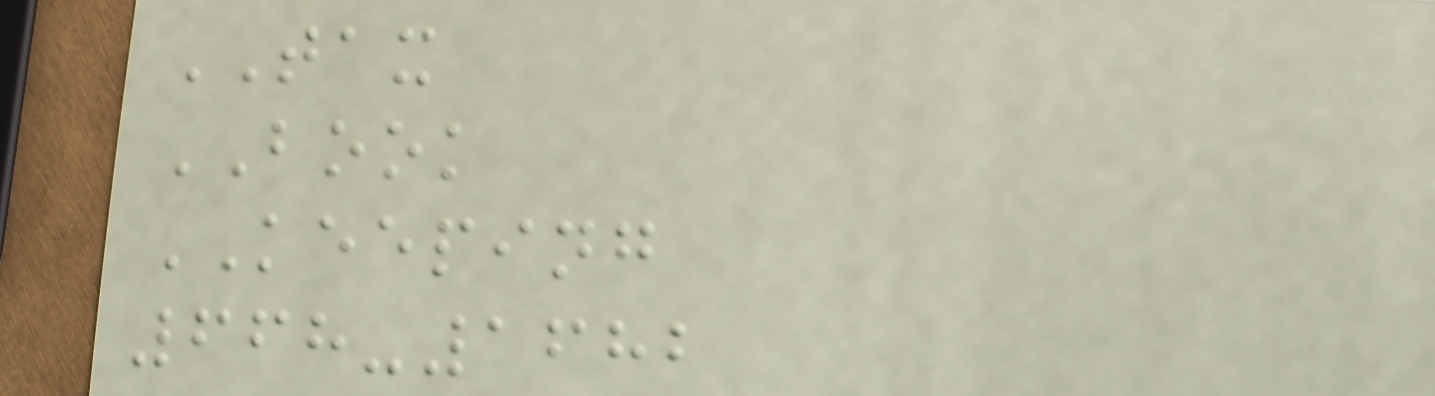TAX
BOOK
KEEPING
668-1682
